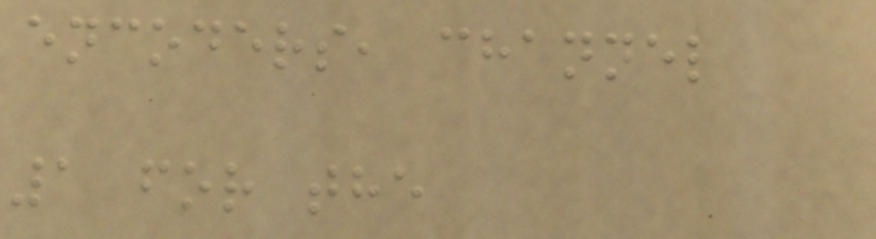encoders, channel
1 for the
